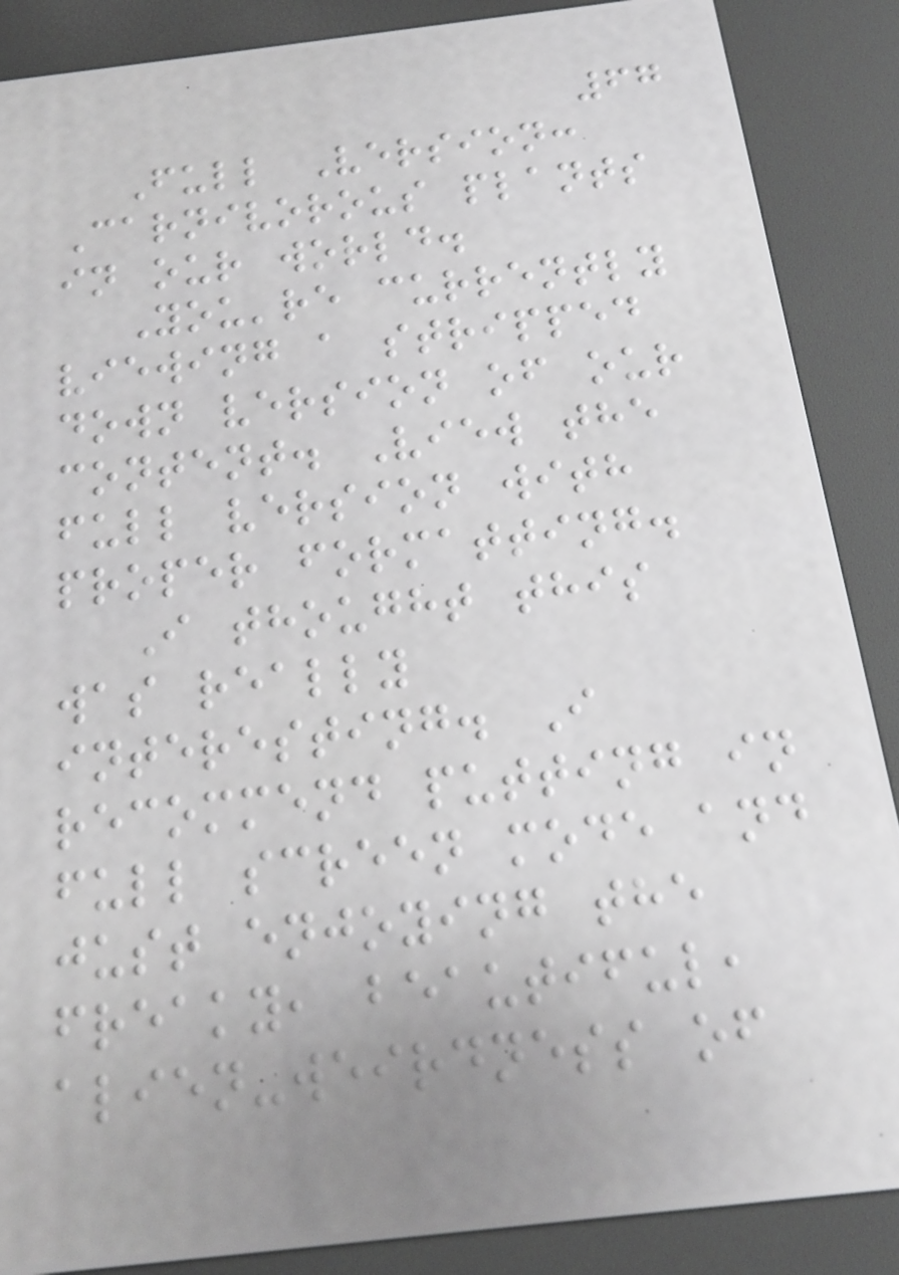67
Full Version:
Carnivorous plants
in our world.
You're currently
viewing a stripped
down version of our
content. View the
full version with
proper formatting.
I thought this
was really
interesting. I
recommend putting in
full screen mode and
just enjoying the
freaky, beautiful,
alien-weirdness of
